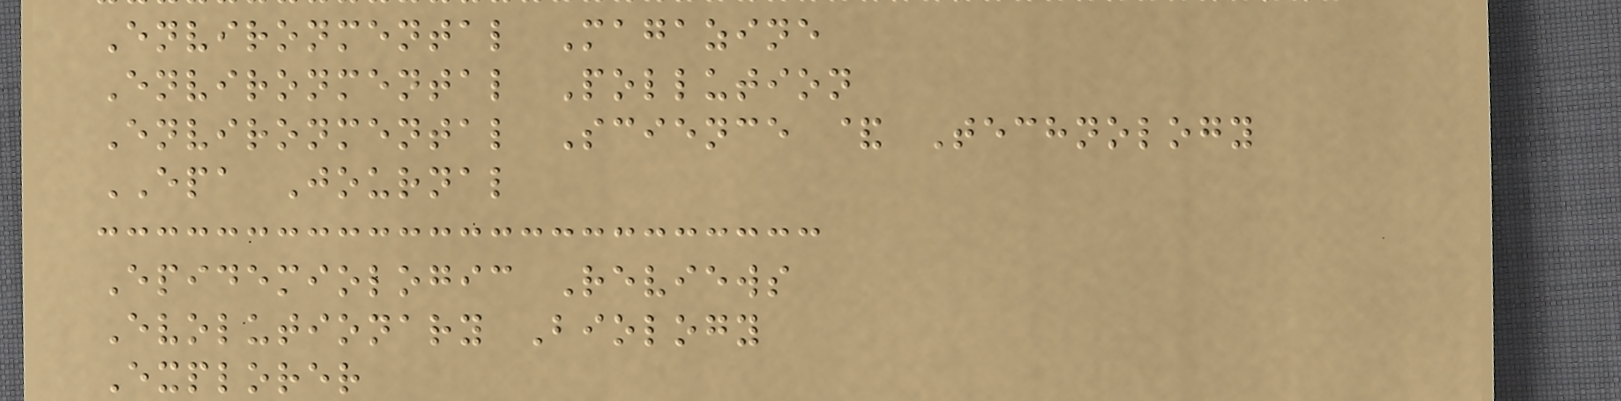Environmental Magazine
Environmental Pollution
Environmental Science & Technology
EPA Journal
Epidemiologic Reviews
Evolutionary Biology
Explorer
